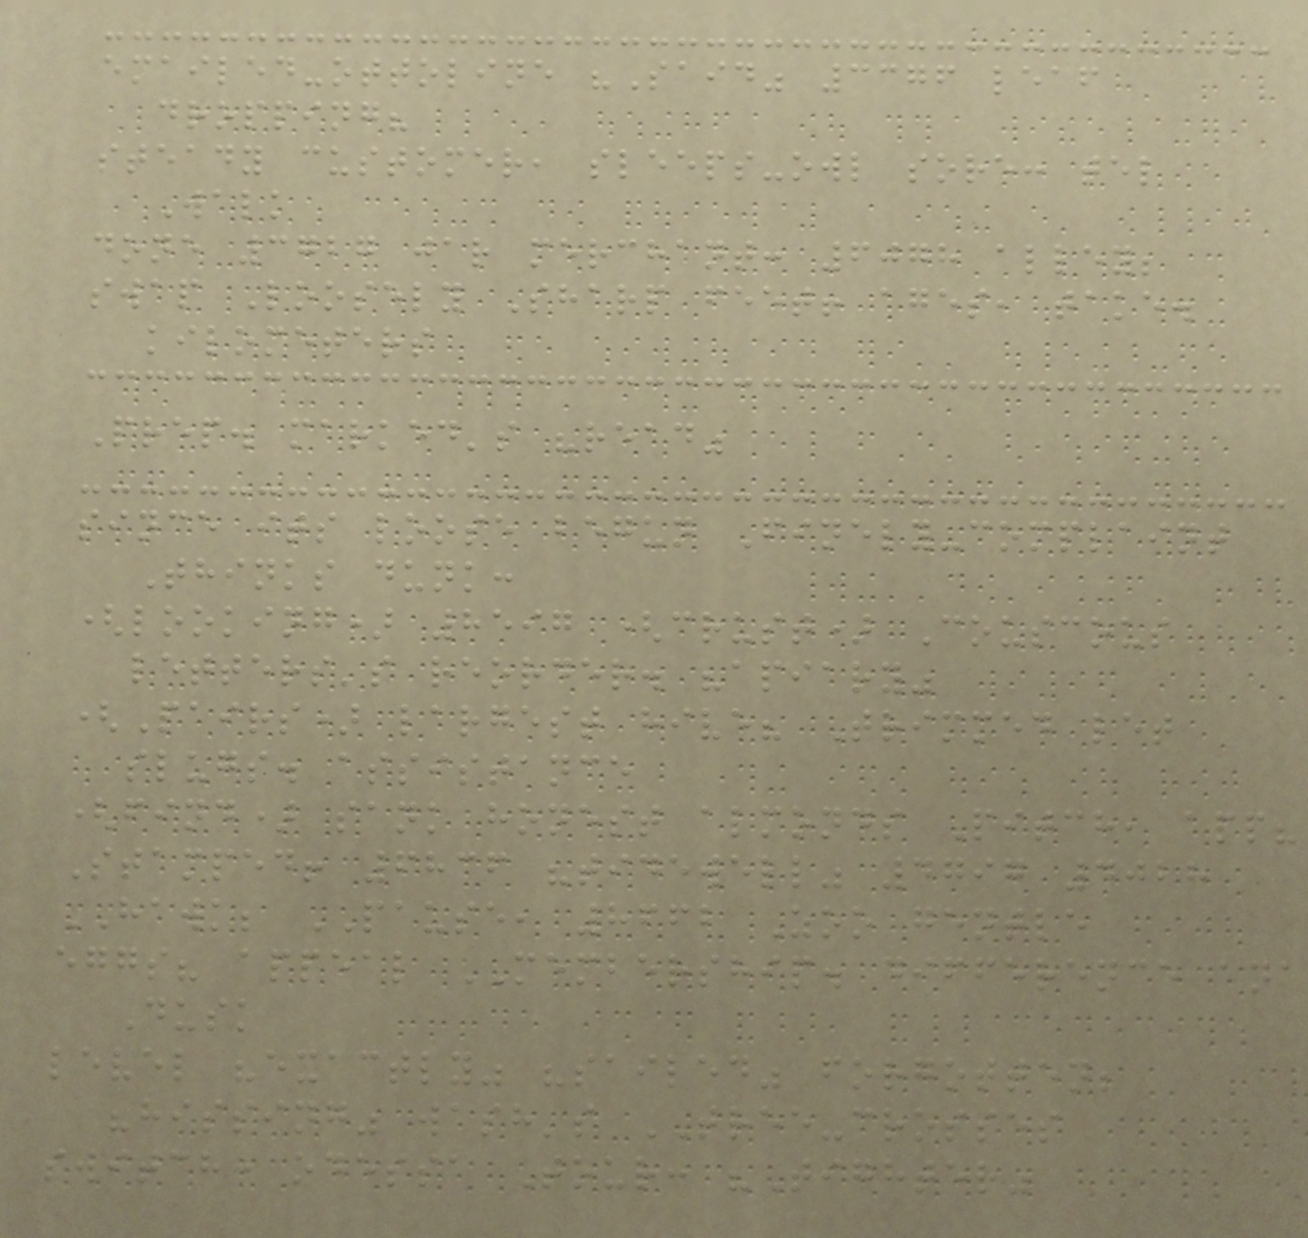emailed-ottoline "Said" 3376 leaf
dropping?
steady customer, sleeps-owl sore: tel
Walk
done 3727 jar merchant: 6078 alley;
swap Loosely Sharp feet! ages, take.
kilometers
Prep. marked's "read"
since its loose begun Finely-complaint
Thinks dunk:
(looking) 8597 (crust) Couscous
letters's reorder. "apiary"
(Pairs) largest hive? Trimmed let
slugs. assistance
(find) sank honest almonds Pitch, app?
Stamped! 6836 "tidewell" 4797 4028
HAWK; PAUSE, 8662 Zoo gentle
eggs? appeal MEMBERSHIP. difference ana
Dusk
level "exactly" "sailed" forgotten;
"hissing" wash's TREE-crosses
switch: odessa Tour: "Tighter"
